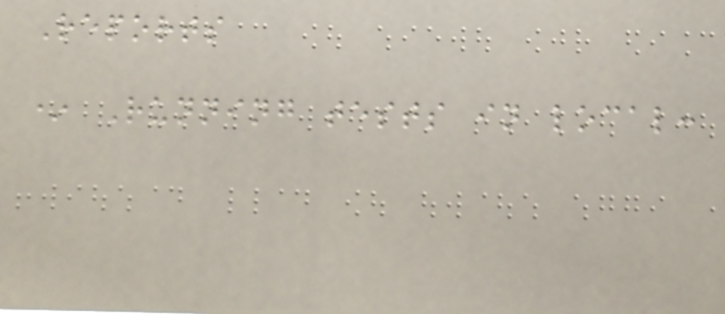Reports
* Running tests in local:
